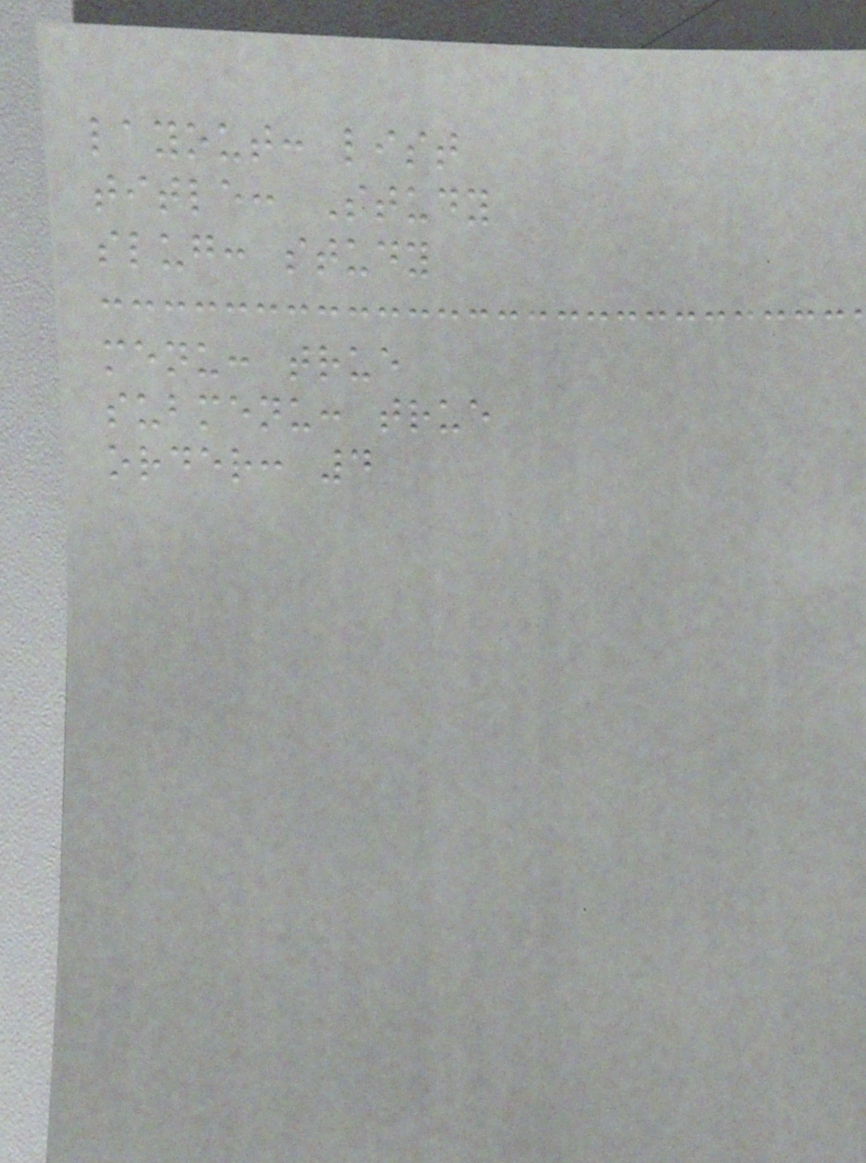layout: list
title: Study
slug: study
menu: true
submenu: true
order: 4
